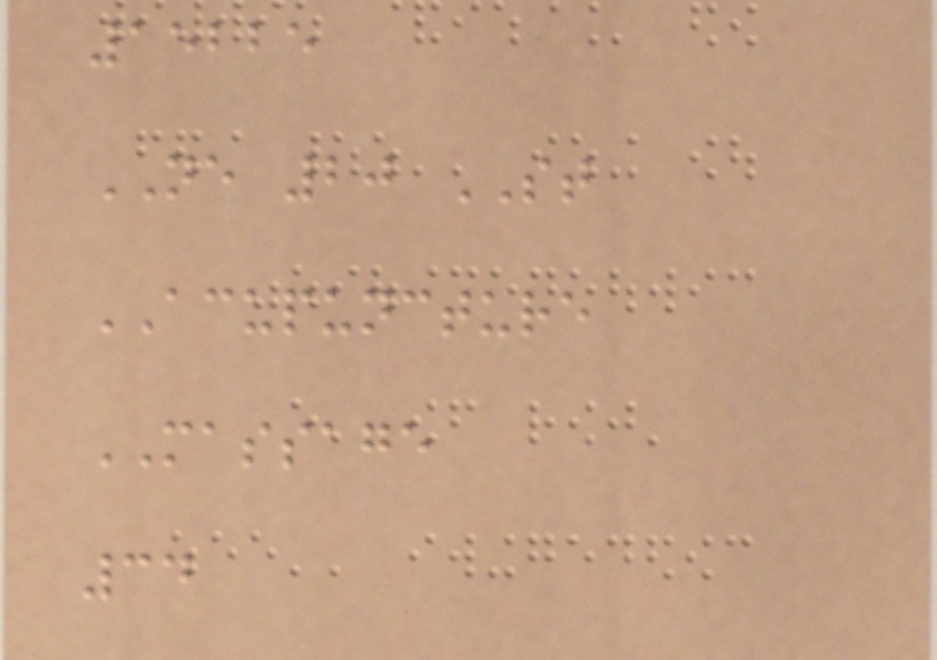15225
NE 20 ST
ACUPUNCTURE
MASSAGE
34
